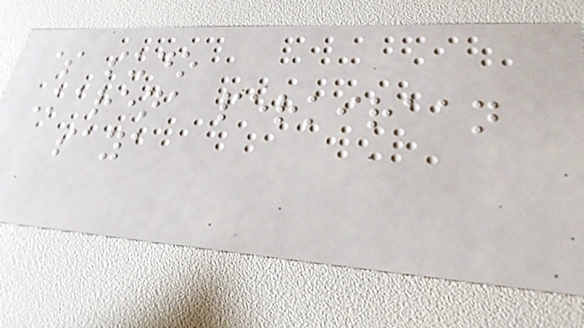$ sudo
Karena perkiraan
saya
